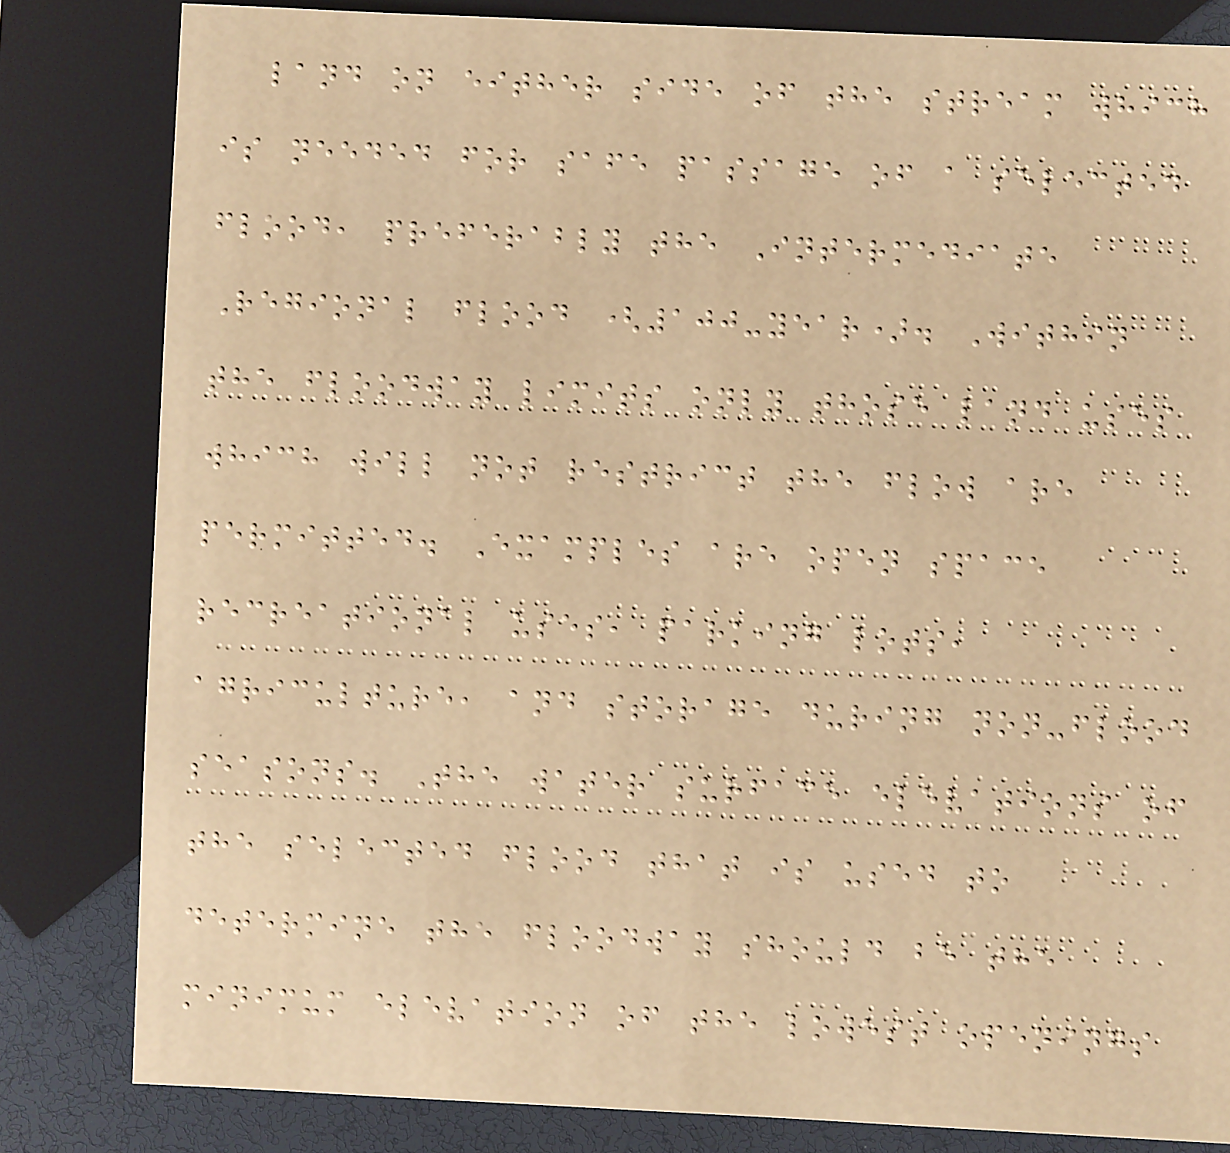land on either side of the stream which
is needed for safe passage of a selected
flood, preferably the Intermediate
Regional flood (100-year). Within
the floodway limits only those land uses
which will not restrict the flow are
permitted. Examples are open space
recreational uses, parking lots,
agriculture, and storage during non-flood
seasons. The water surface elevations of
the selected flood that is used to
determine the floodway should be the
minimum elevation of the lowest openings
